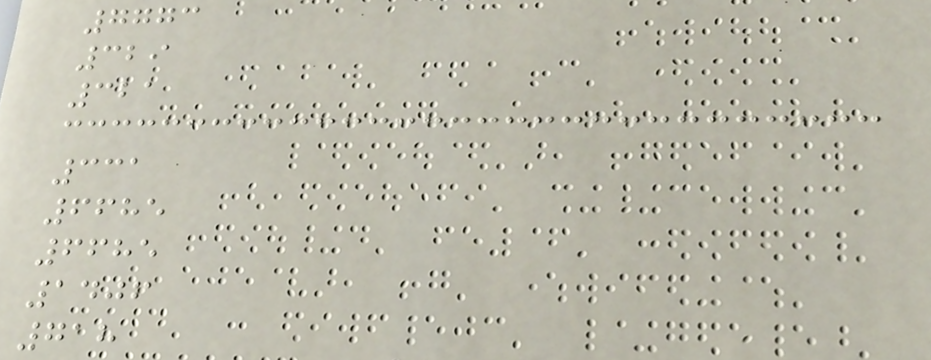7773
329
321
331
6685
6685
1406
718
